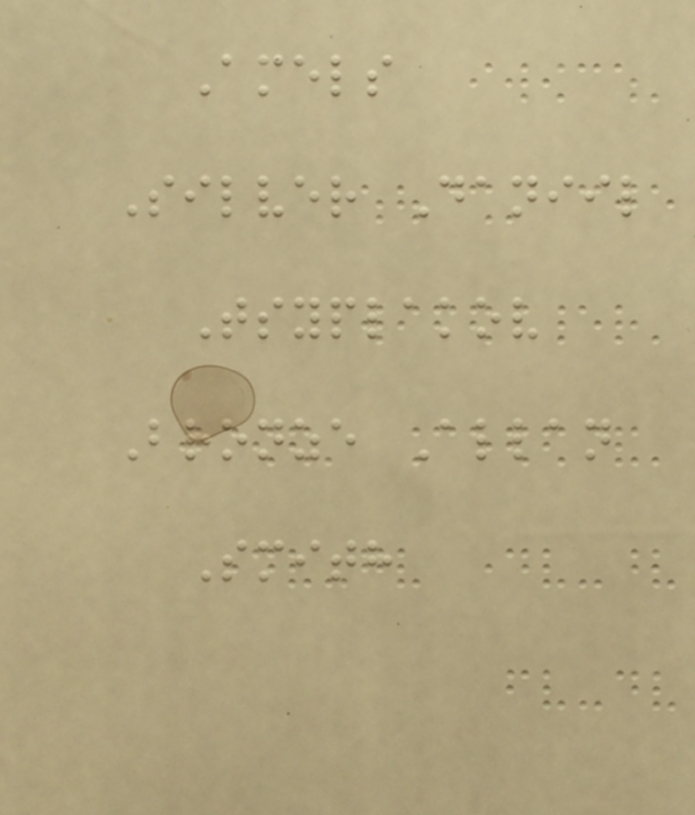Amels
Silver Daniil
Tsyplakov
Bronze Allan
Smith
